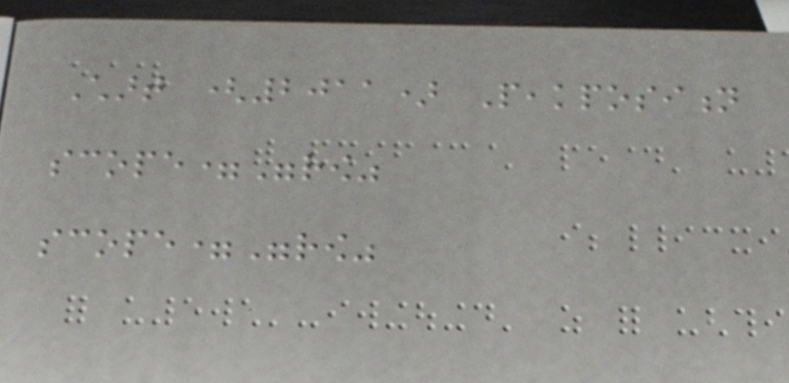Chart (2011) Peakposition
scope="row"
scope="row"
